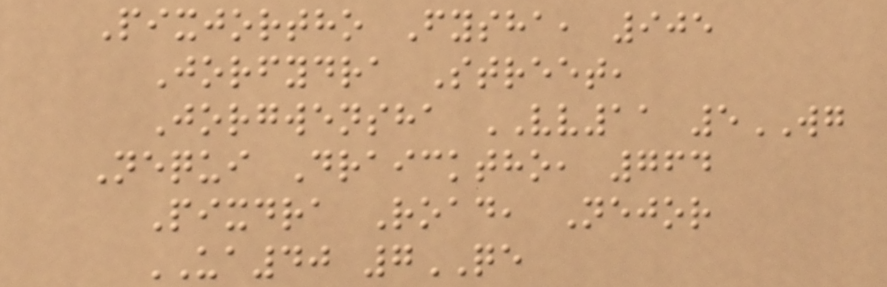Pixjortho Fysha, 905
Jorfydra Street,
Jorgwensha VV11 5WG
Nequi Draicktho, 764
Pixdra Road, Nejor
UA40 7QE
